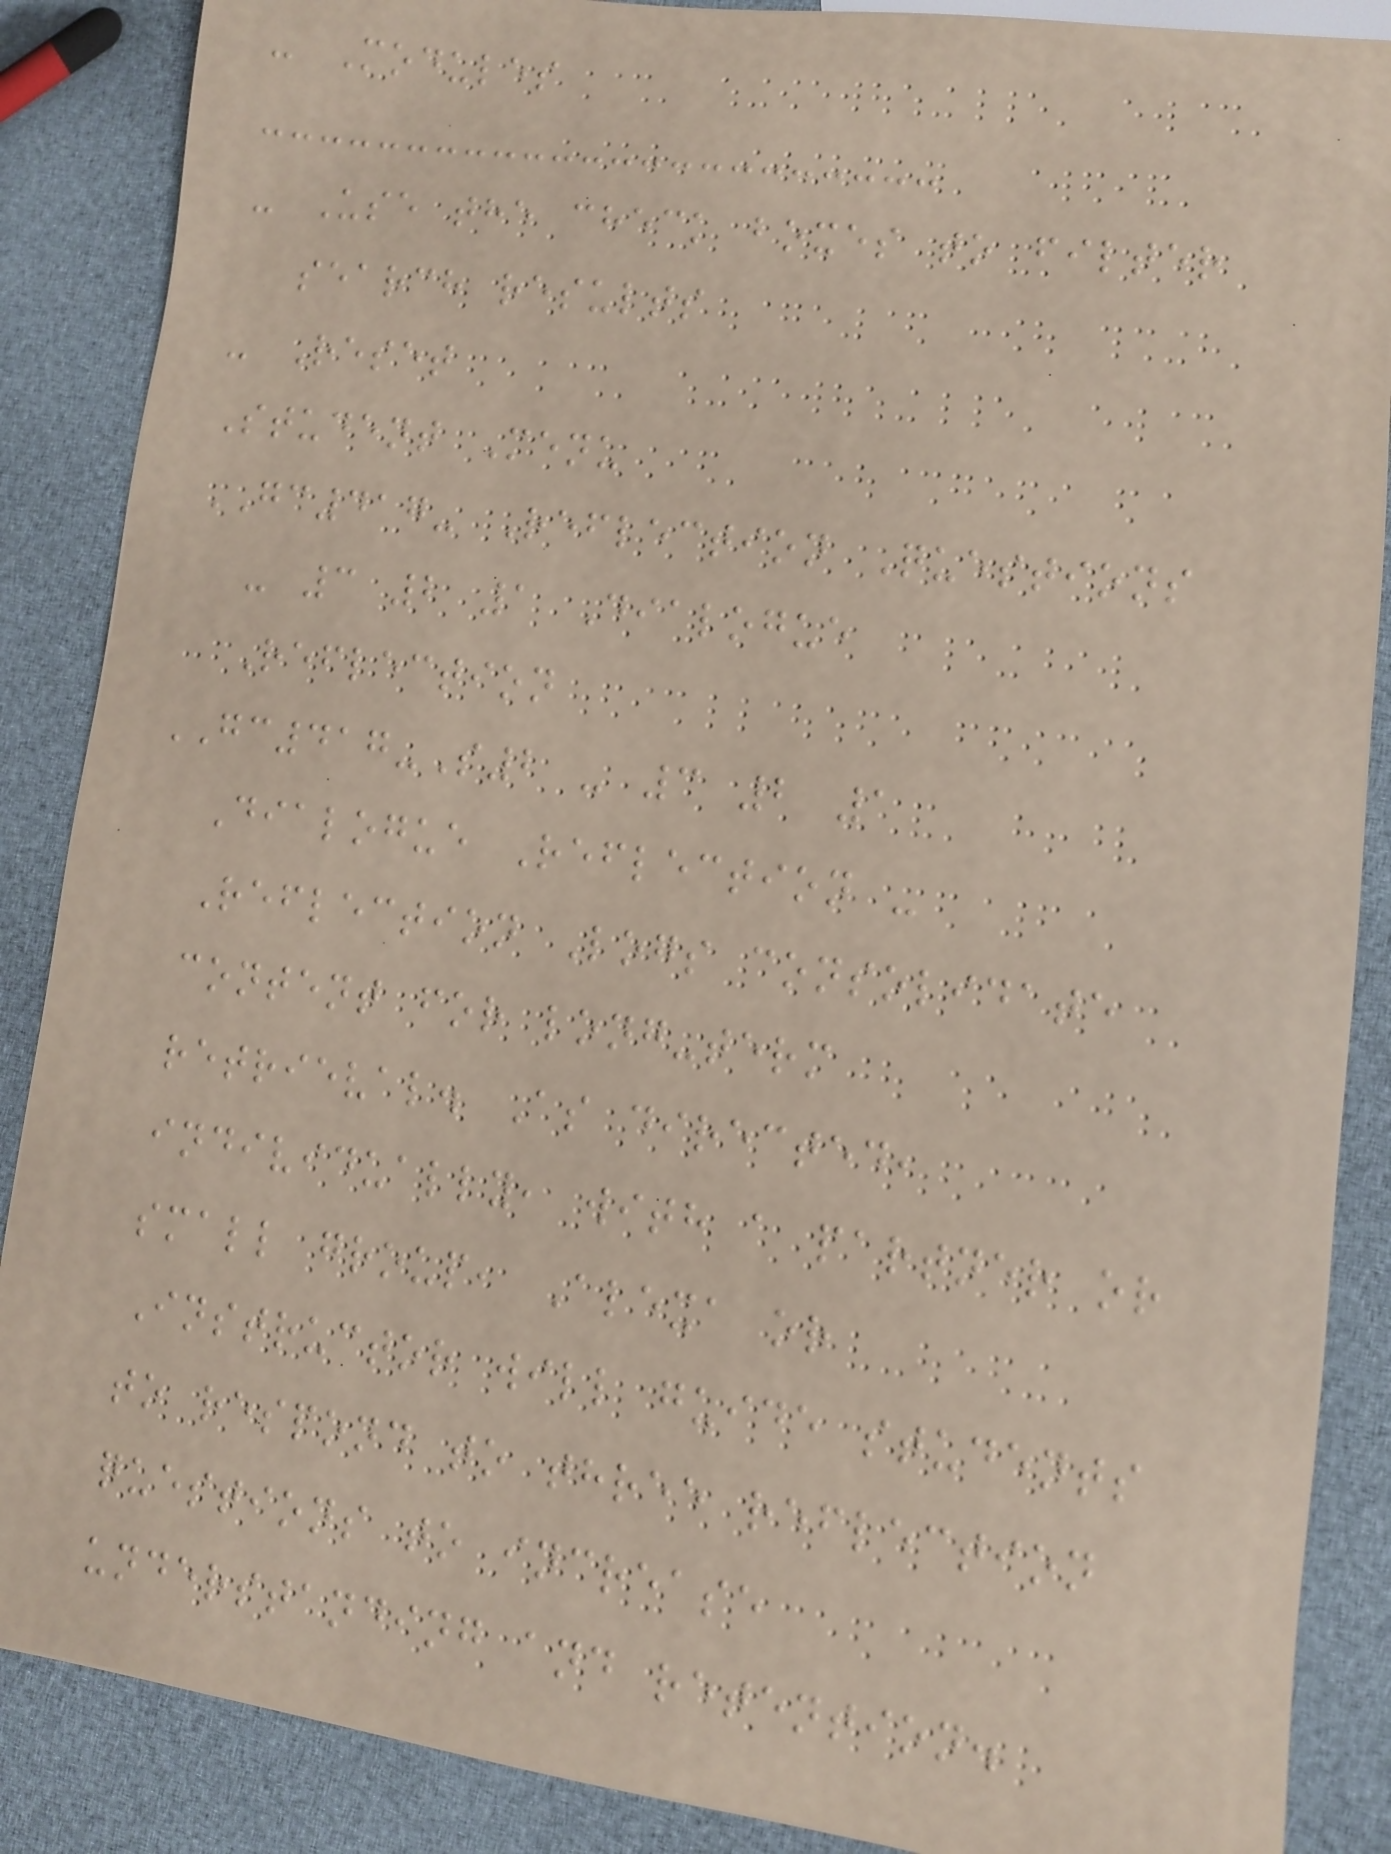- Modules
- Use the check boxes to filter
search results
- Reset
Student Menu
GC417- Reflection Questions
- 3 2 1 Dialogue
Reflection
GC417-S2 - 3 2 1
Dialogue Reflection -
Reflection Logs consolidate
content for long-term
retrieval. As directed,
individually, with a partner or
small group, Alexa or
Instructor will guide students
to respond to three reflection
questions to increase
understanding and retention.
